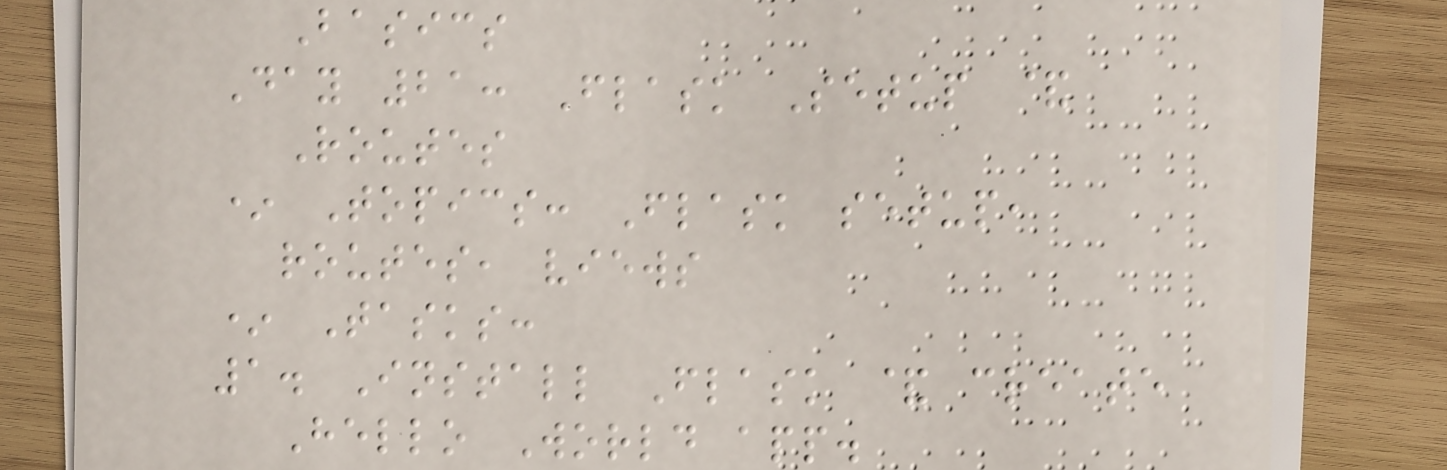Basics
Day 21: Flask Setup &
Routes
* Topics: Flask setup,
routes, views
* Tasks:
1. Install Flask & create
Hello World app.
